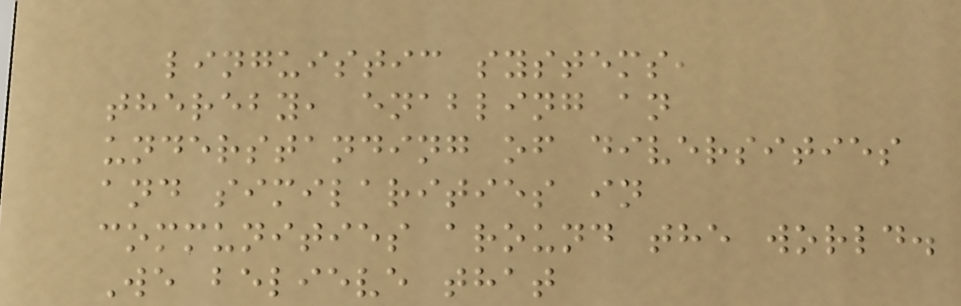linguistic systems,
thereby, enabling an
understanding of diversities
and similarities in
communities around the world.
We believe that
